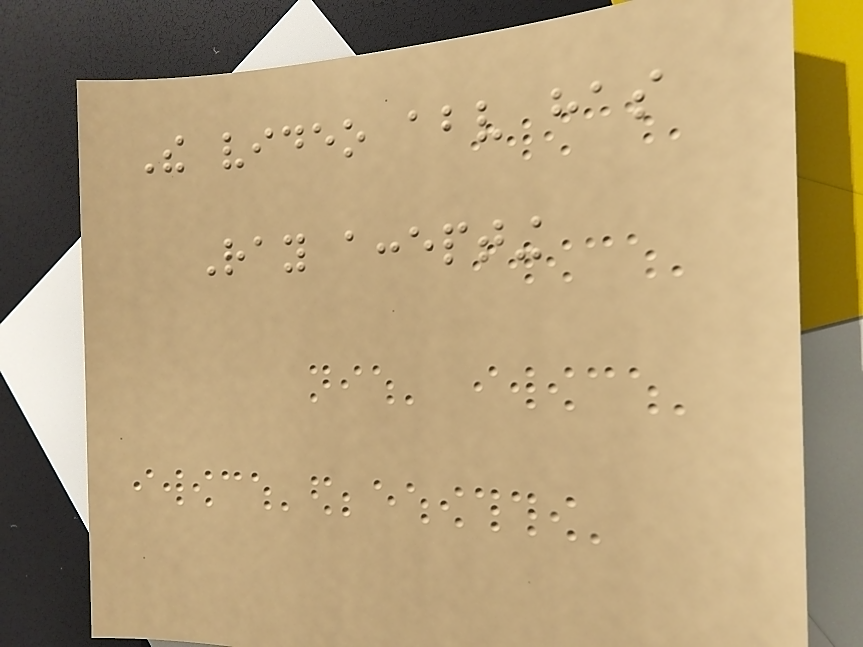The video above has
Ray accepting
